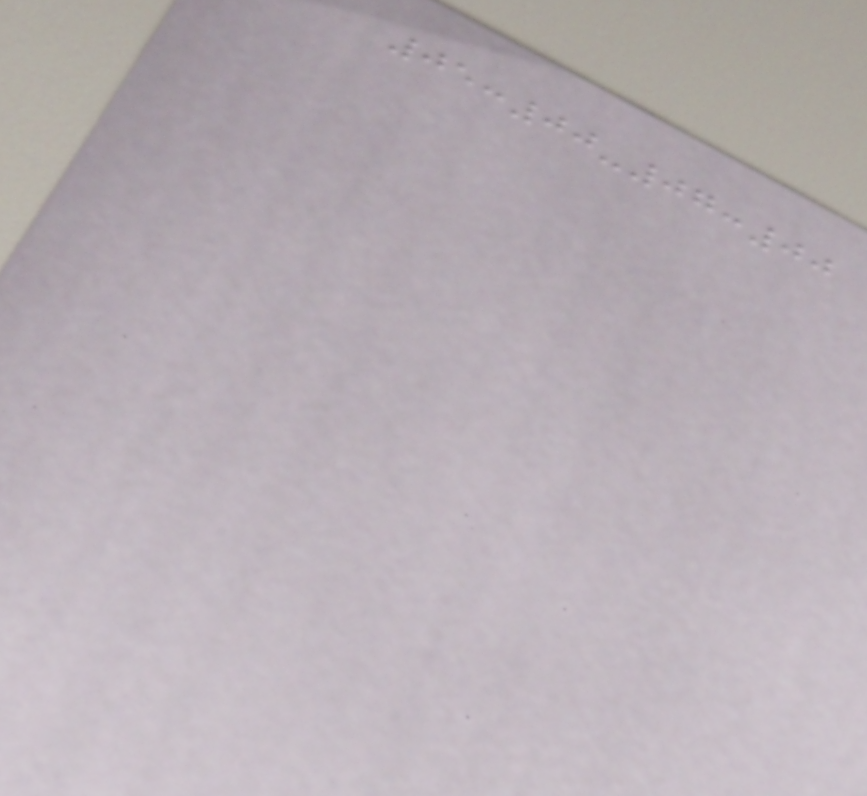05:00-07:00
